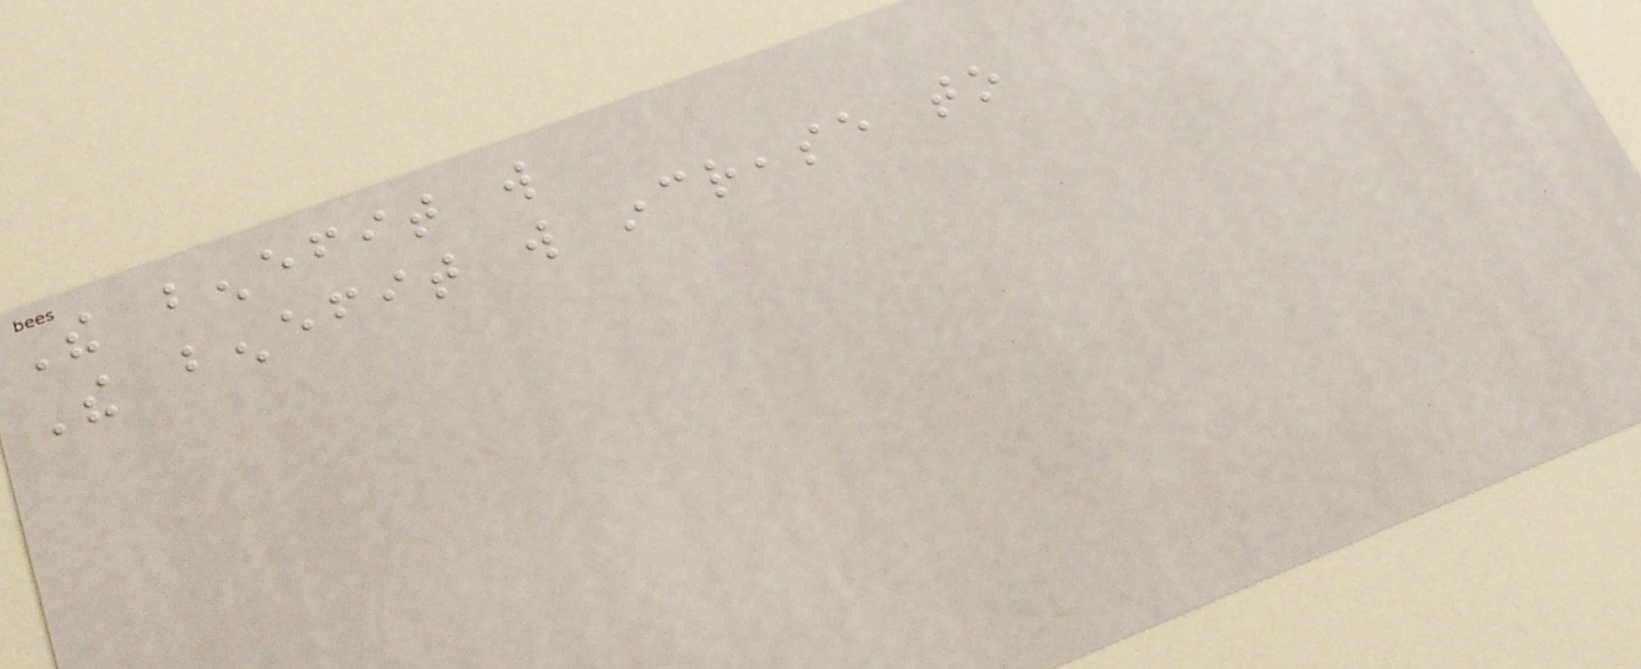The benefit will
The benefit will increase to
